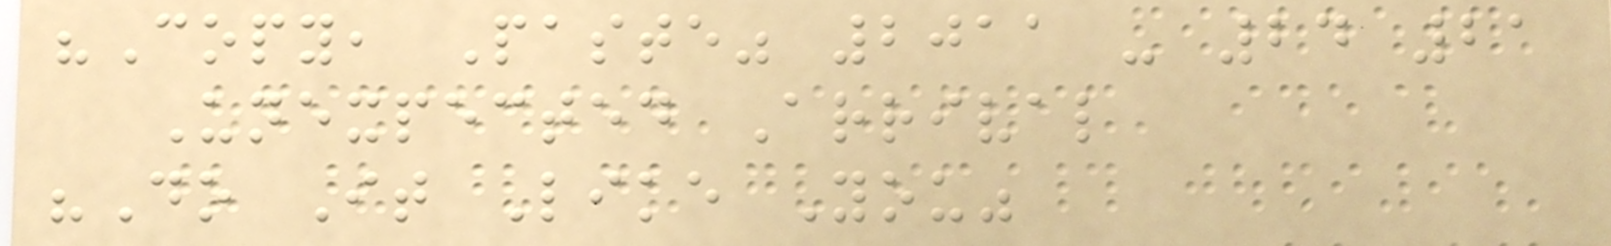"Copy, Paste" 2011 - 24 21
Unexpected Arrival
"Do It Like You"
